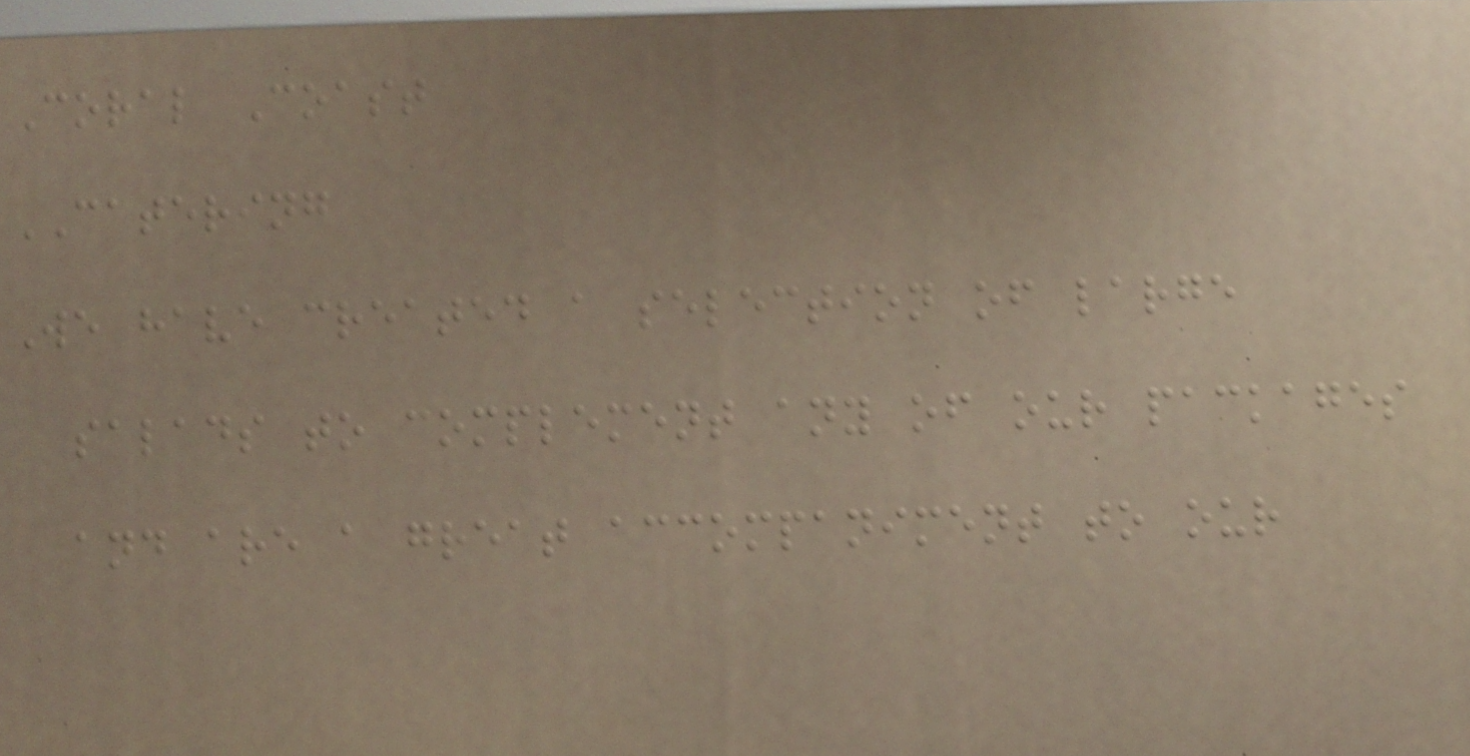Coral Coast
CATERING
We have created a selection of large
salads to complement any of our packages
and are a great accompaniment to our
